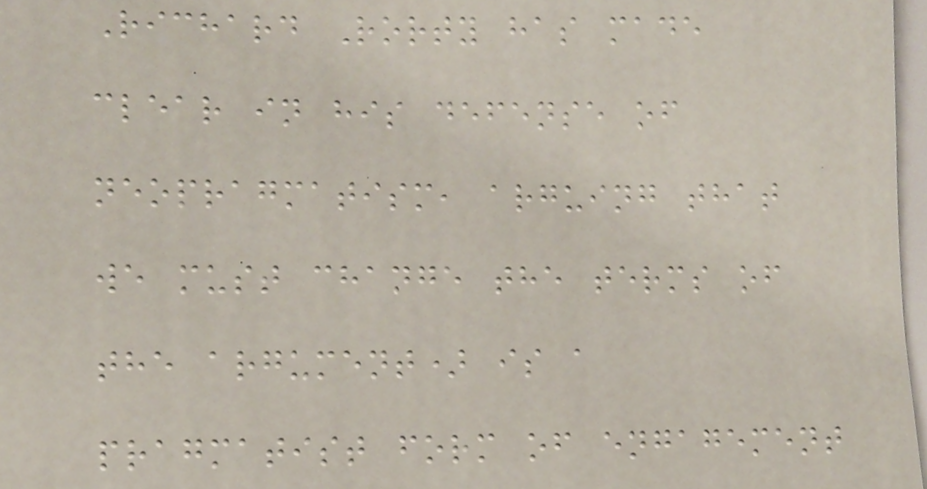Richard Rorty has made
clear in his defense of
neopragmatism, arguing that
we must change the terms of
the argument) is a
pragmatist form of engagement
